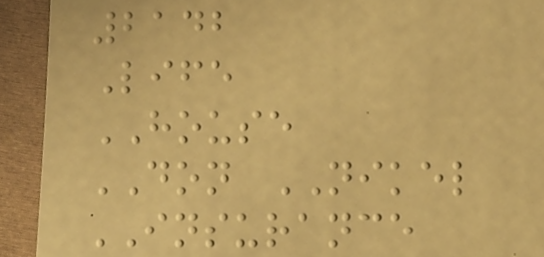2142
Life
HOUSE
DON NIKEL
INSURANCE
